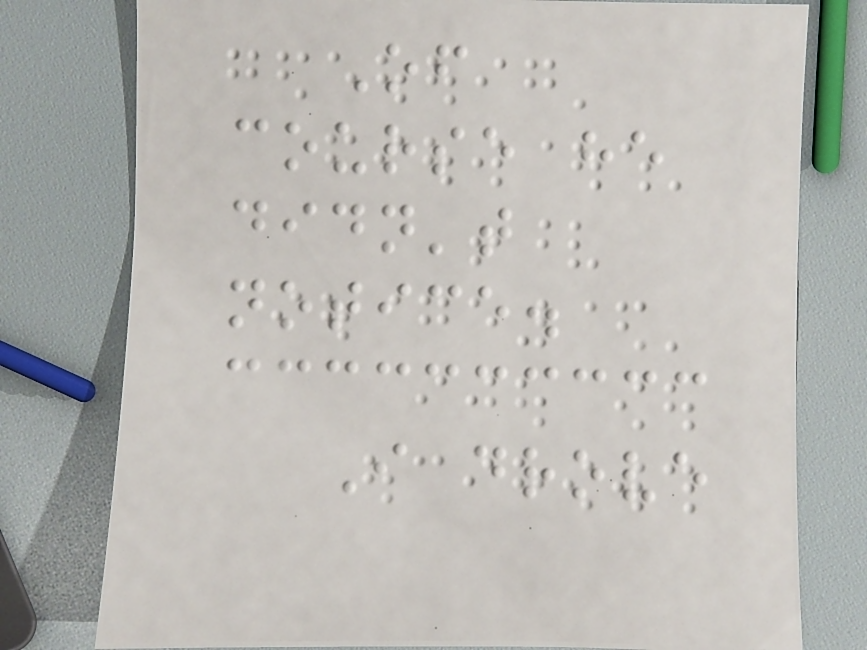Of
course he
didn't
notice.
I drove
